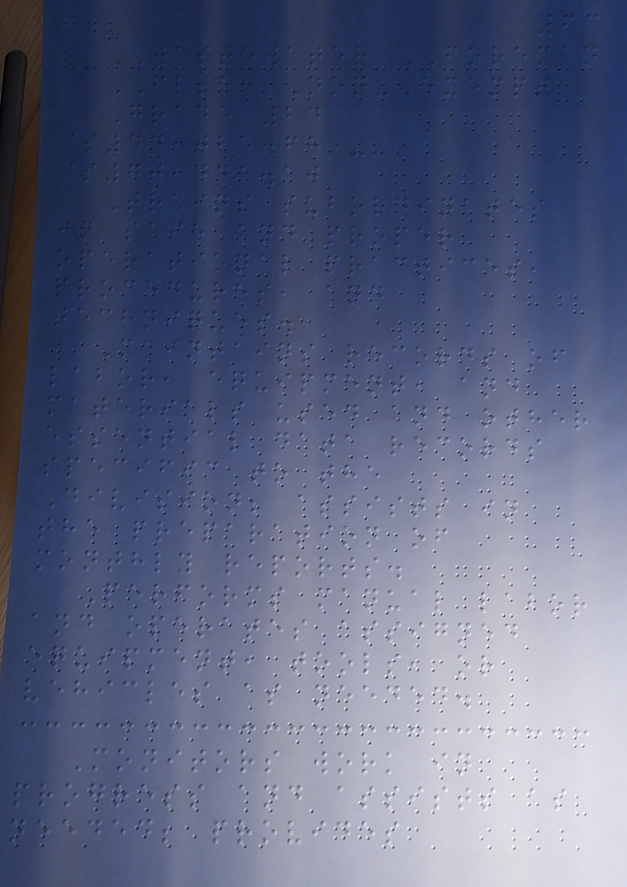63
WASTEWATER FOREMAN
FLSA: Non-Exempt
Grade 24
$44,025.68 -
$70,441.10
Trains subordinates
in safe and proper
operational practices,
procedures, and
techniques.
Maintains records of
labor, equipment, and
materials used and other
essential data records
specific to the
Division; assists in
the preparation of
monthly reports.
Performs manual labor
and operates assigned
equipment, tools, or
vehicles as needed.
Monitors work in
progress and assists as
needed; provides
